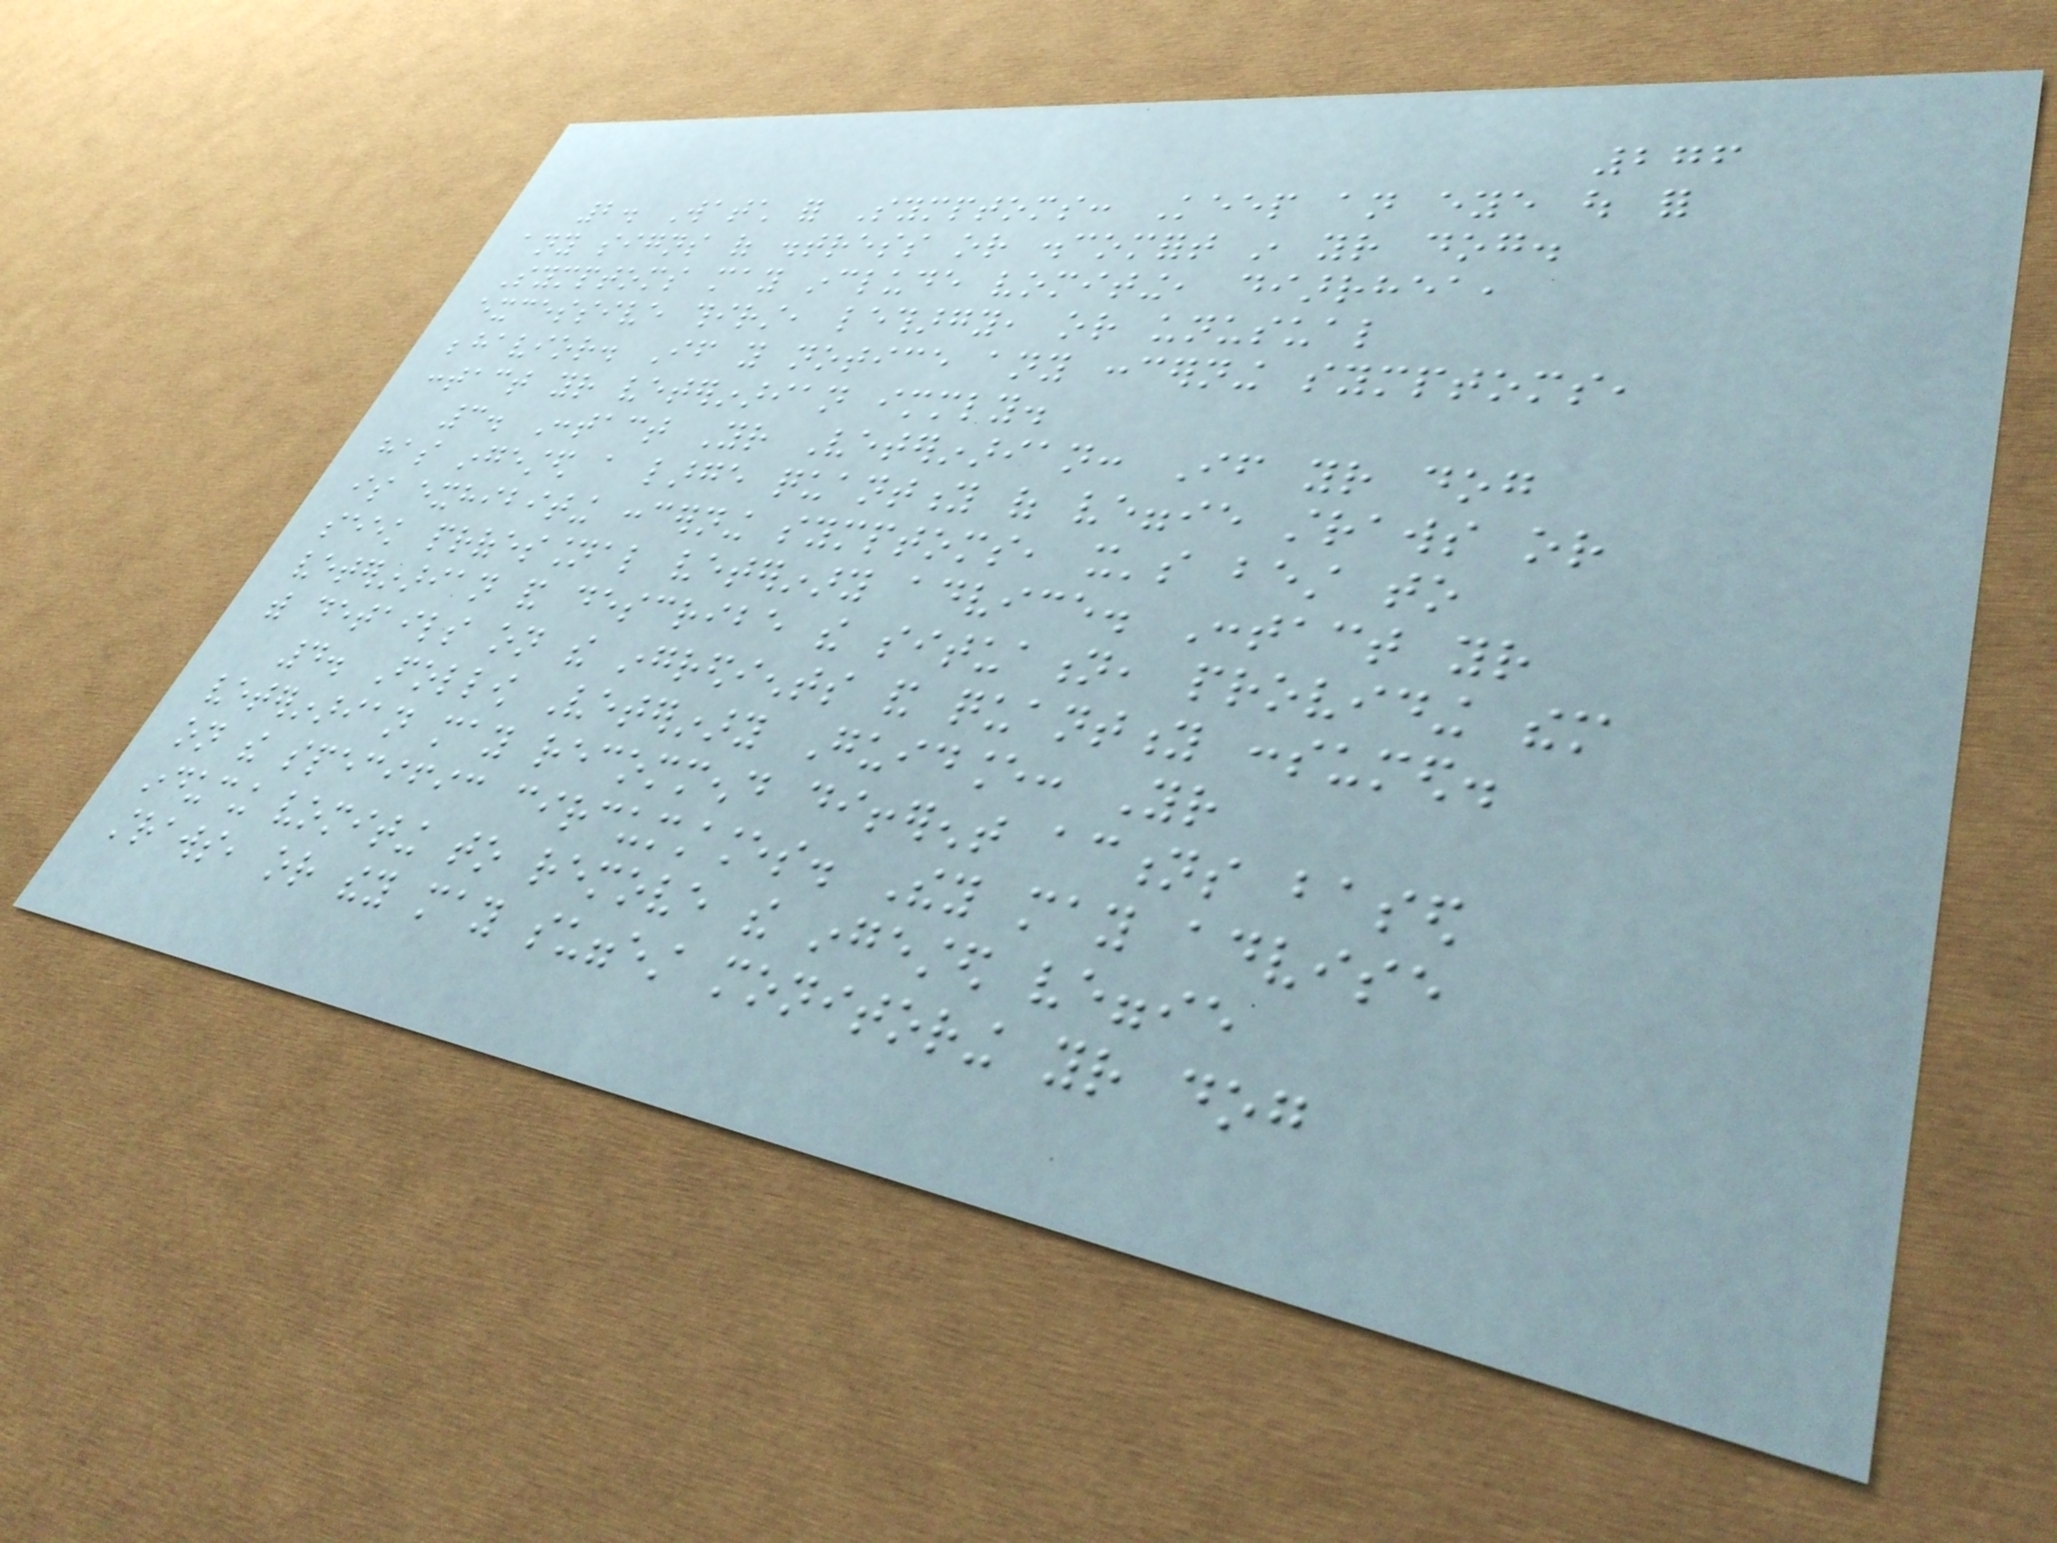276
2. Watch for Symptoms: Keep an eye out for
any signs of distress or discomfort in your dog.
Symptoms may include vomiting, diarrhea,
excessive thirst, lethargy, or unusual
behavior. If you notice any concerning symptoms,
contact your veterinarian immediately.
3. Contact Your Veterinarian: If your dog
has ingested a large quantity of veggie straws or
is exhibiting concerning symptoms, it's best to
seek professional veterinary advice. Contact your
veterinarian and describe the situation, providing them
with details on the ingredients and quantity consumed.
4. Follow Veterinary Guidance: Your
veterinarian may recommend different actions based
on the specific circumstances. They may advise
inducing vomiting to remove the ingested veggie
straws, or they may suggest monitoring your dog
